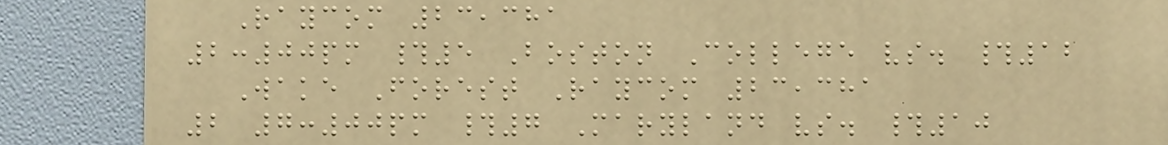Raycom 23,381
2:00pm #5 Boston College vs. #12
Wake Forest Raycom 23,381
2 7:00pm #7 Maryland vs. #10
